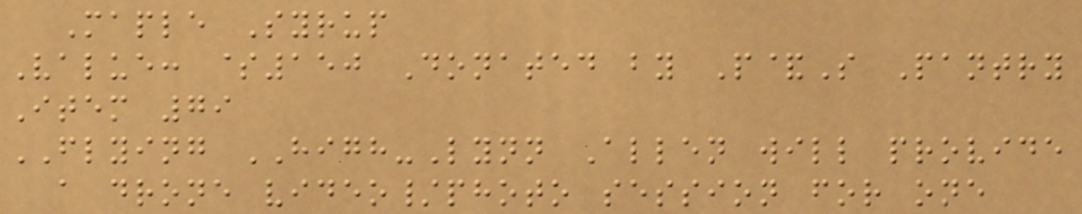Maple Syrup
Value: $150 Donated by P&S Pantry
Item 79
FLYING HIGH-Lynn Allen will provide
a drone video/photo session for one
